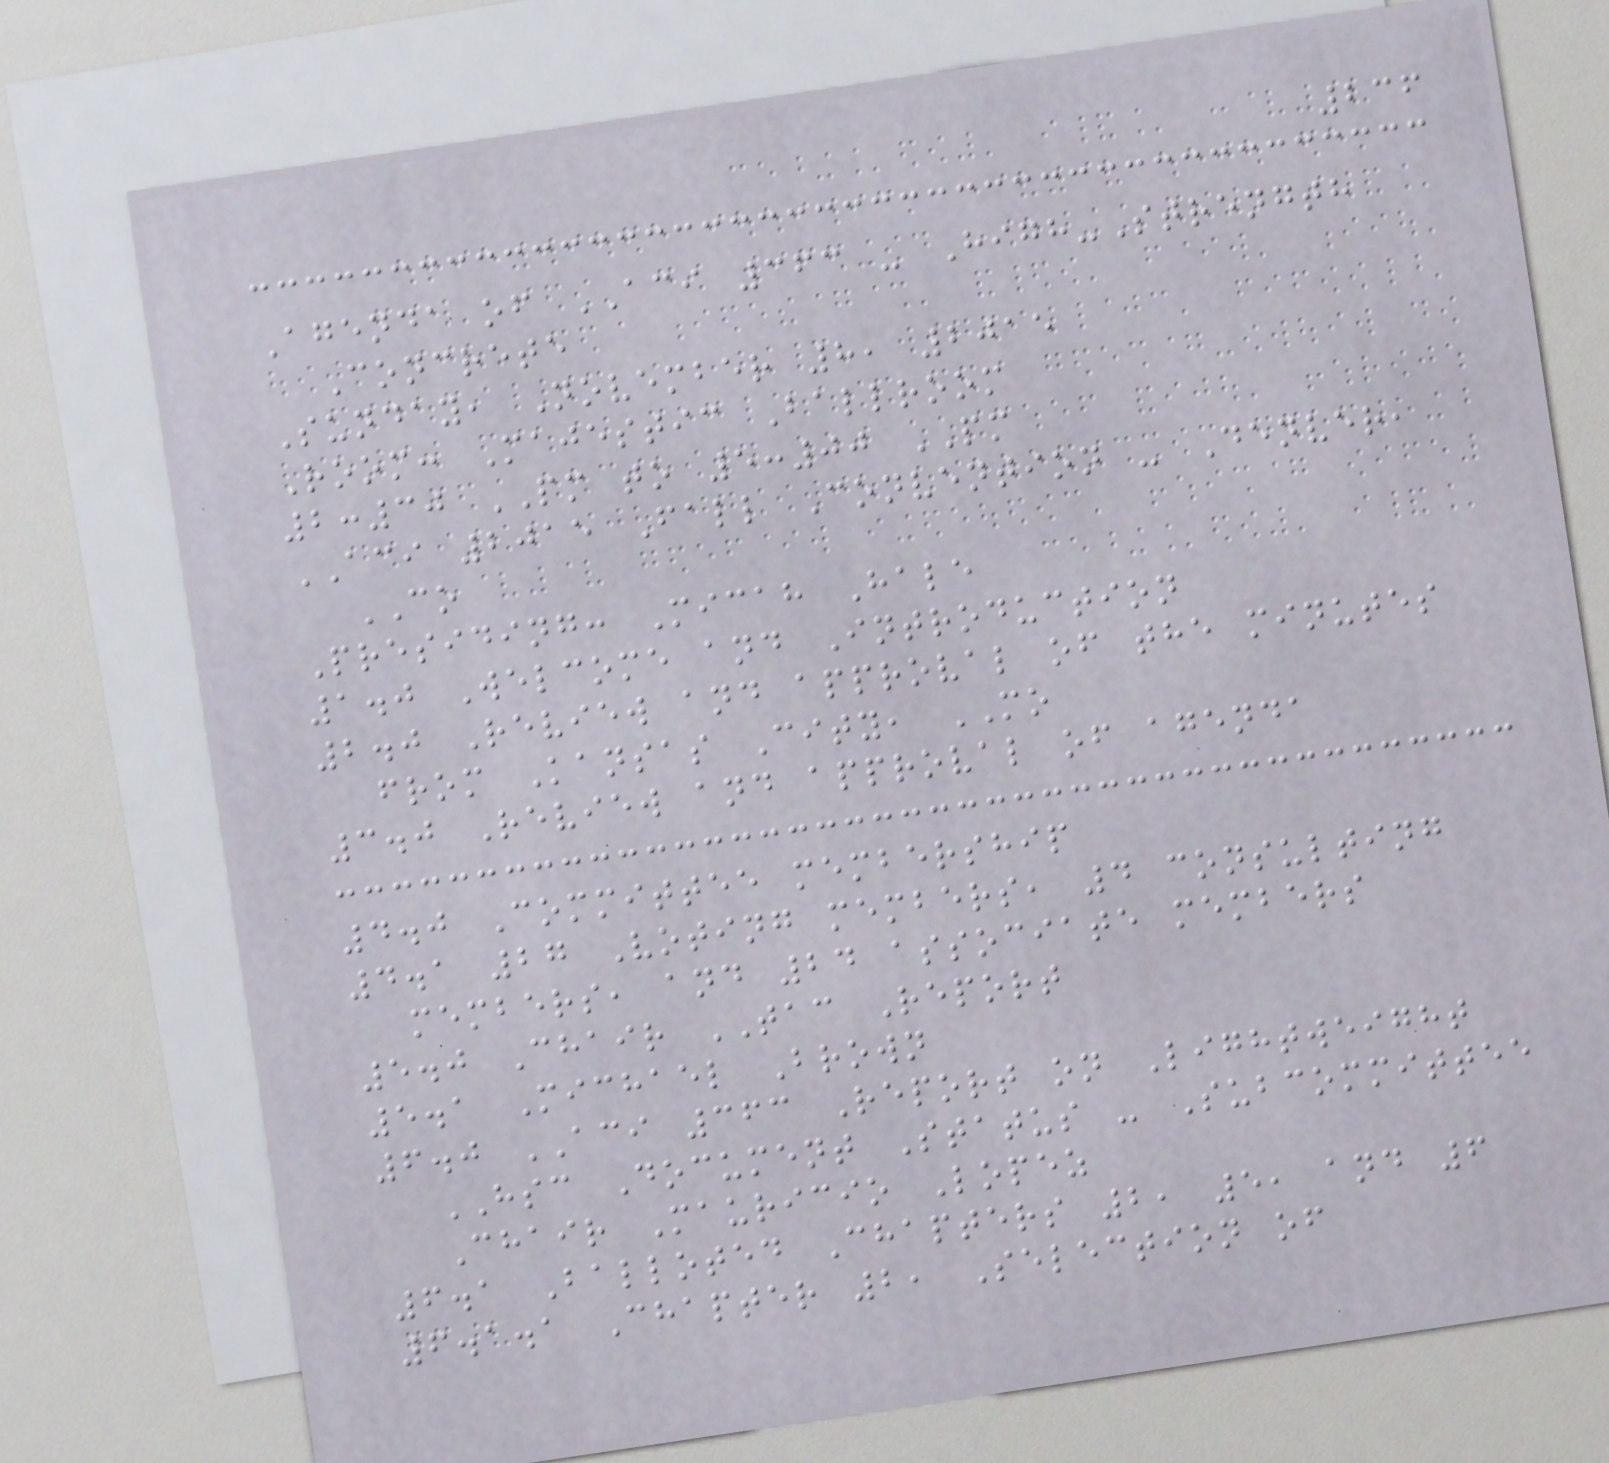236
Agenda of ACI 363 - High-Strength
Concrete
Sunday, November 8, 2015
Room: Majestic Ballroom
2:30 PM to 5:00 PM
ACI 2015 Fall Convention - Denver,
CO
Presiding: Micah Hale
1.0 Welcome and Introduction
2.0 Review and approval of the minutes
from Kansas City, MO
3.0 Review and approval of agenda
4.0 Committee membership
4.1 27 Voting members, 4 consulting
members, and 24 associate members
5.0 Chair TAC Report
5.1 Michael Brown
6.0 ACI 363 Report on Lightweight
HSC Document Status - Subcommittee
Chair Mauricio Lopez
6.1 Balloted Chapters 2, 5, and 6
6.1.1 Chapter 2, Selection of
